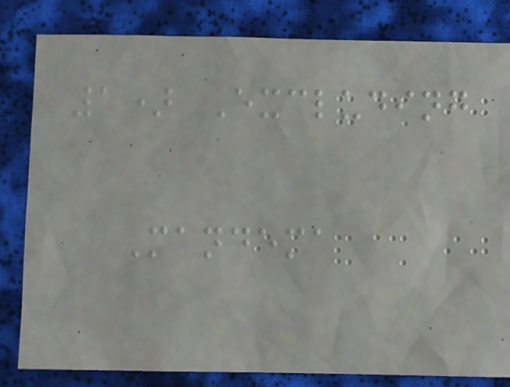1) Excluding
Mandema
